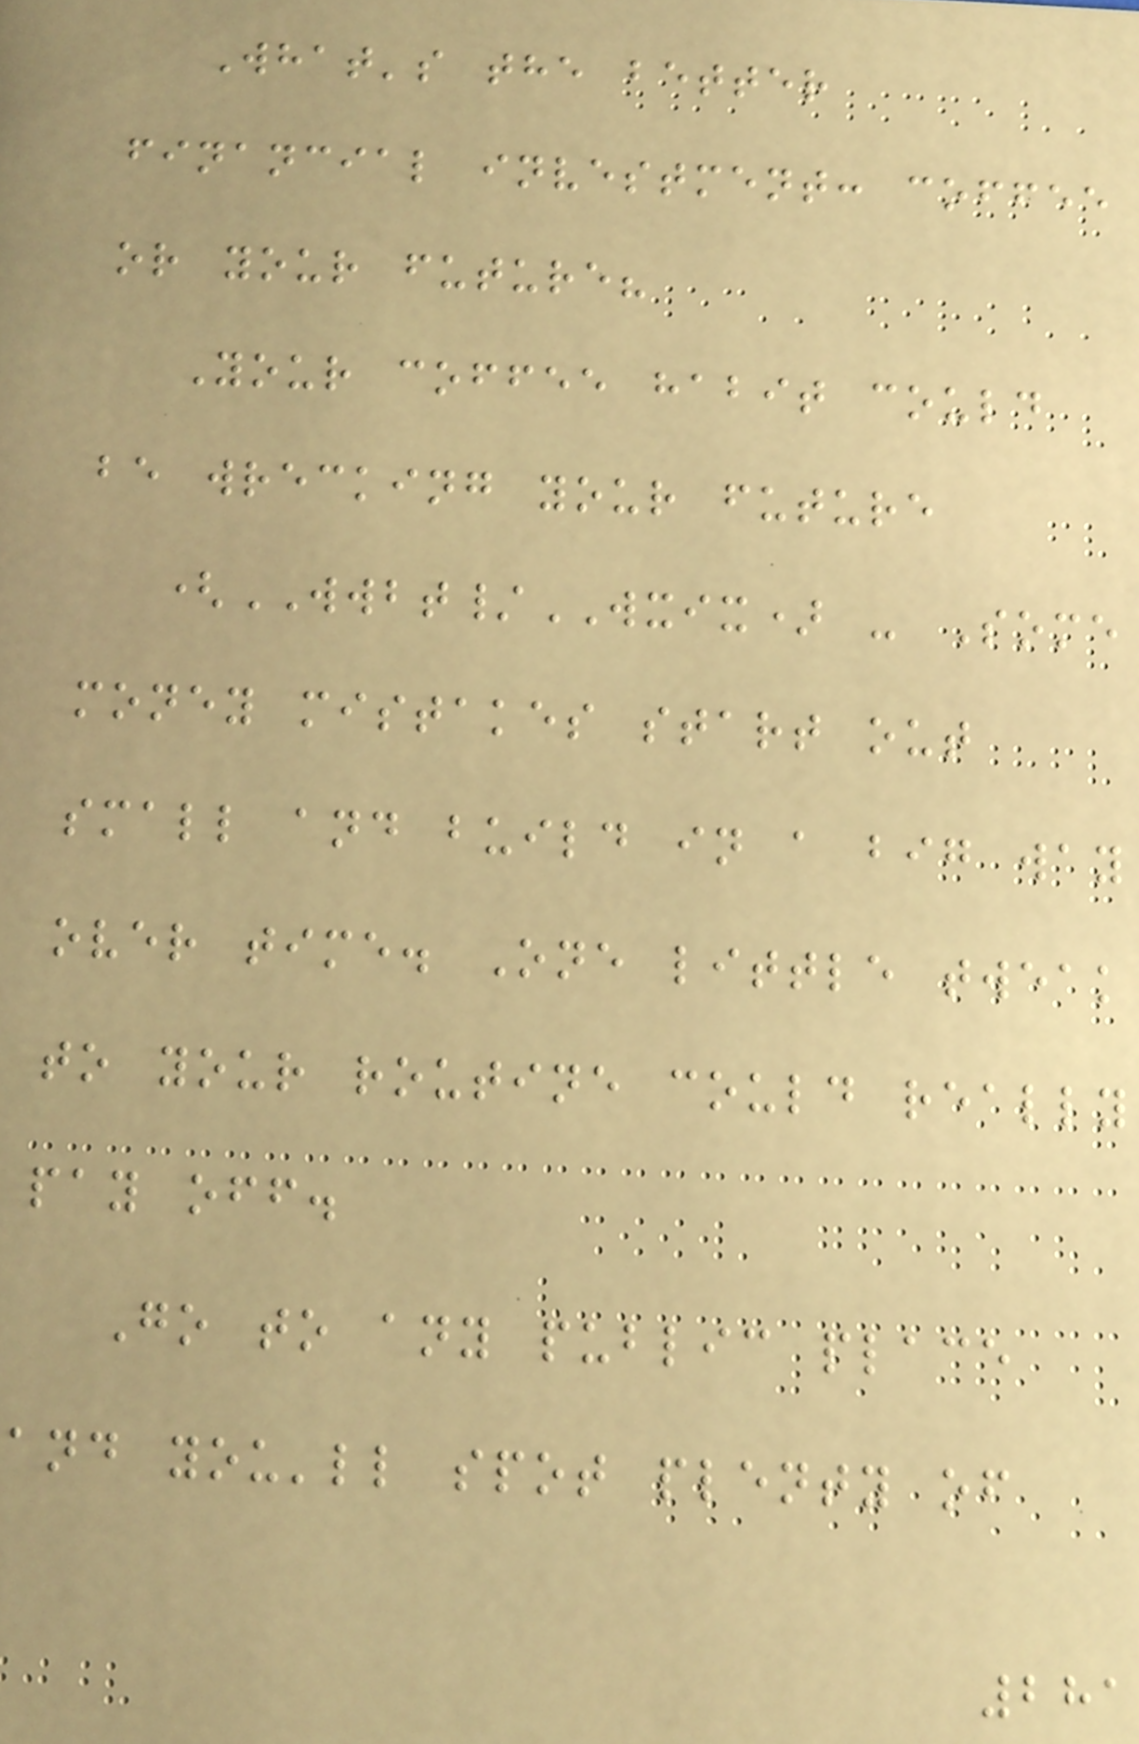What's the better
financial investment: coffee
or your future?
Your coffee habit could
be wrecking your future
(WWBT/WXIX) - Some
money mistakes start out
small and build in a big way
over time. One little tweak
to your routine could really
pay off.
Go to any public place
and you'll spot plenty of
281
